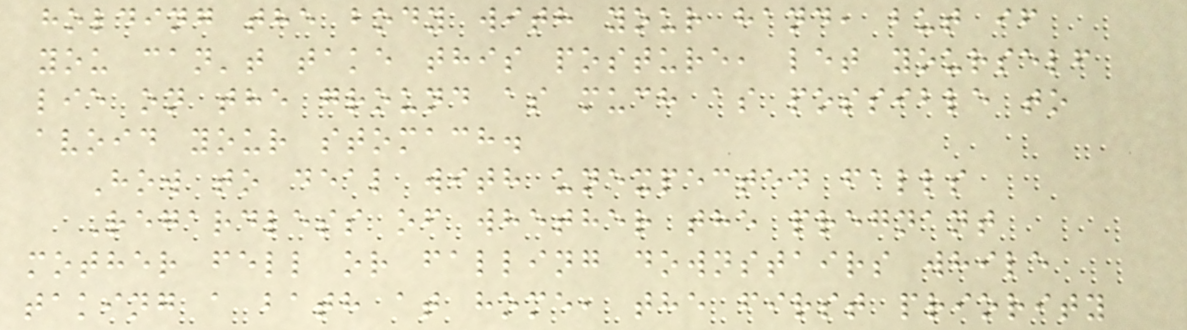holding the body with your hand, but if
you can't take this posture, let yourself
lie on the ground as much as possible to
avoid your stomach.
How to deal with unexpected falls
Regardless of whether the pregnant
mother fell or falling downstairs while
taking a bath at home, the first priority
